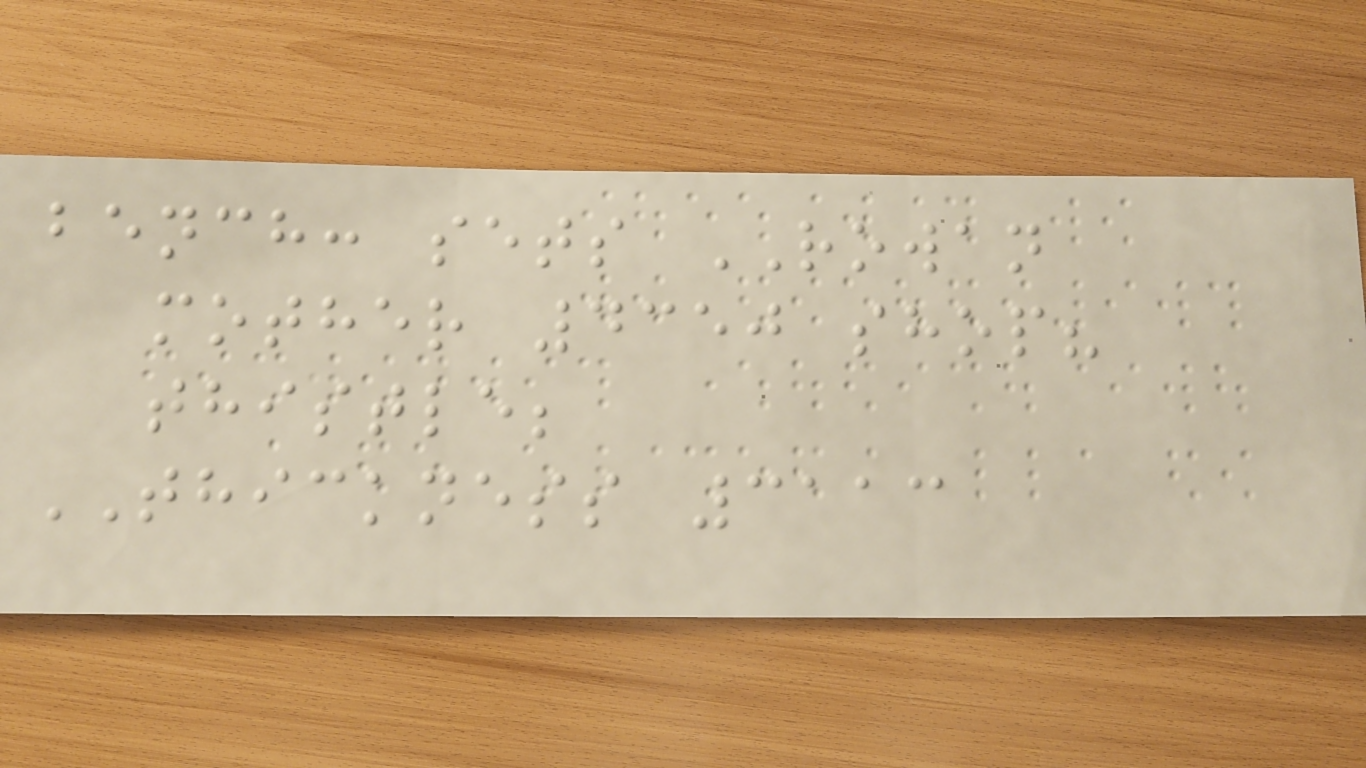bench: sets ROWAN
mother 4350 shop?
thistle;
THICKNESS 3113
